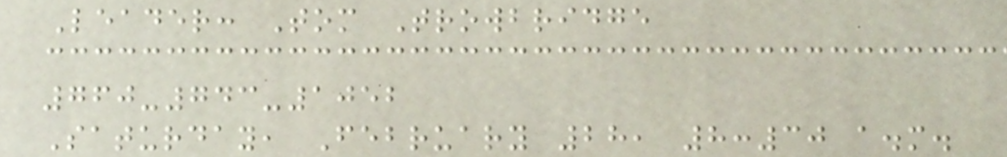Leader: Tom Trowbridge
760-743-1052
Saturday, February 28, 8:30 a.m.
